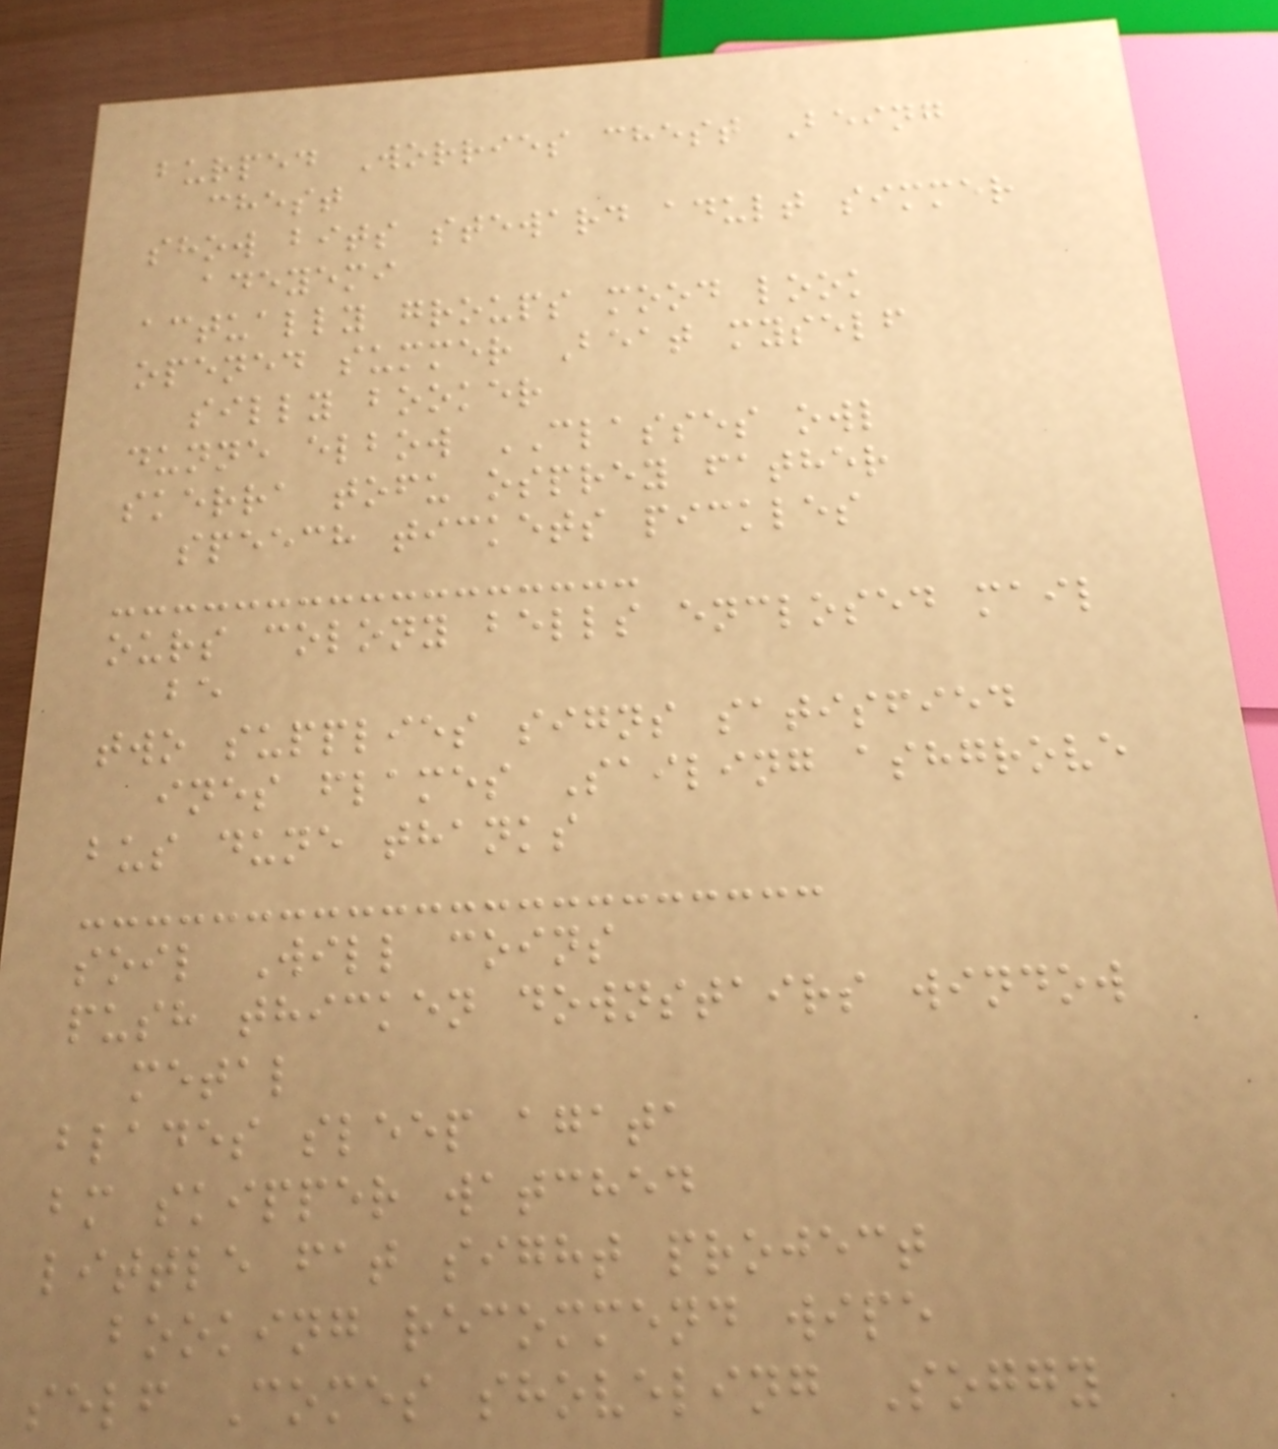burped Worries chest Being
chest
show bits steward adult simmer
adeyemi
actually groups mood look
opened summer Beat myself
silly booker
dunne elbow CLASSES owl
skerra tofu osprey father
speech tickets pickles
ours colony bells enclosed mail
be
two supplies signs satisfied
ines flames Sailing ashgrove
bus dune thanks
soil Will coins
push thicken downstairs window
metal
blades sleep agata
bm skipper watched
little fat sight project
booking recommend wipe
self Comes shoveling Soggy
